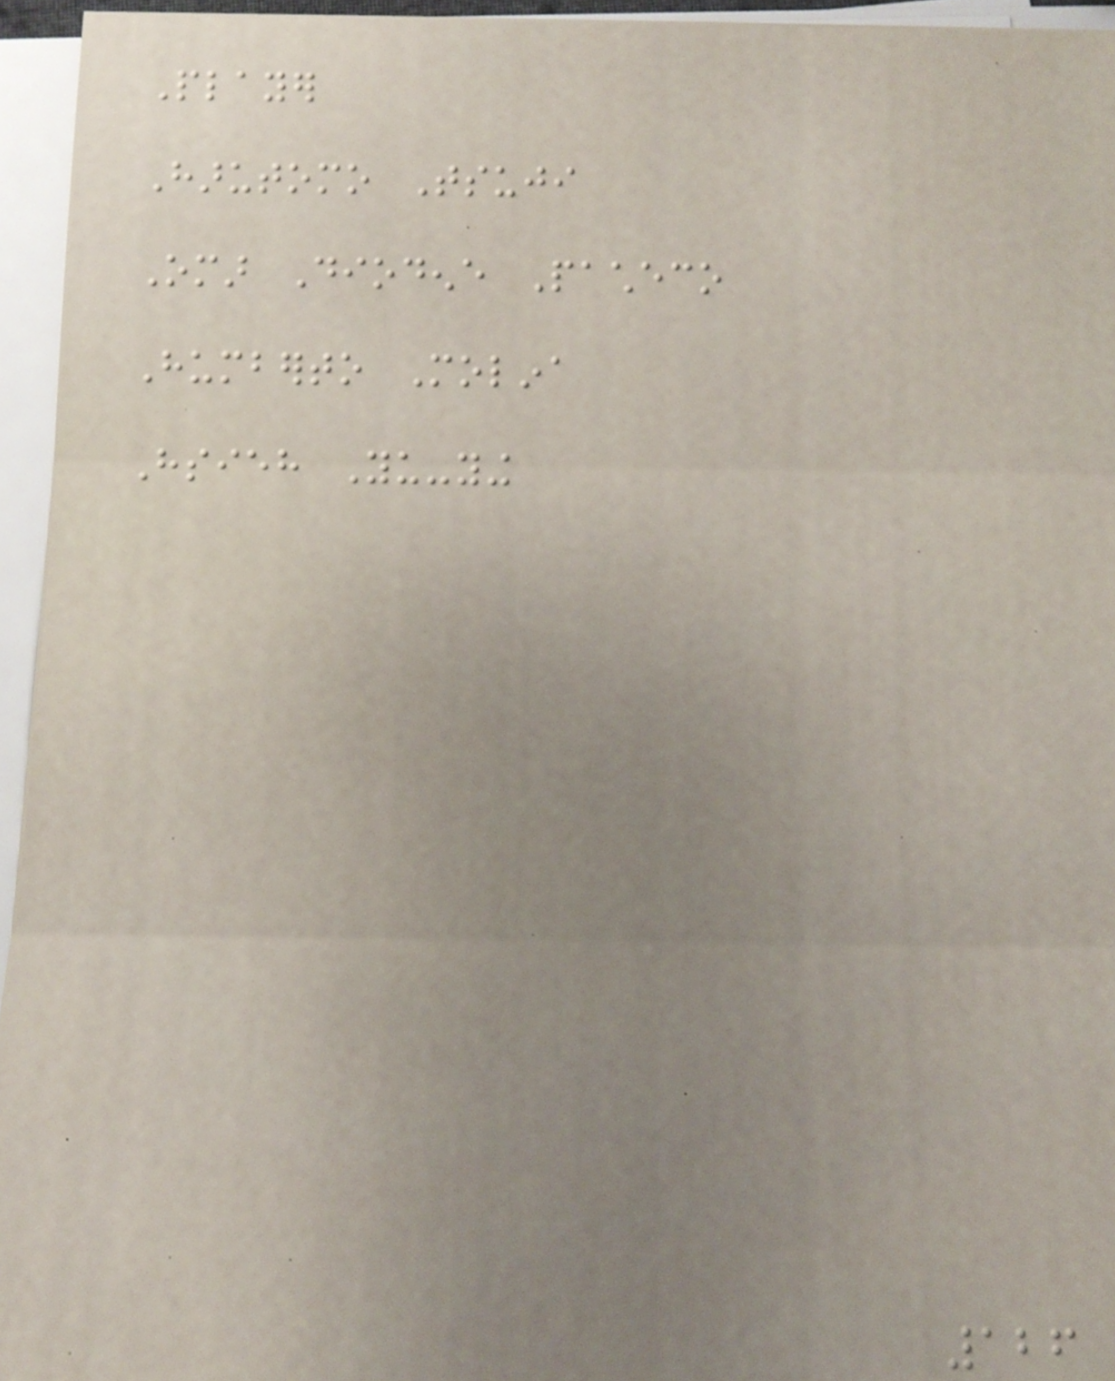Player
Harutomo Tsuji
Omar Diodene Pacheco
Humberto Molina
Hsieh Yu-ying
126
